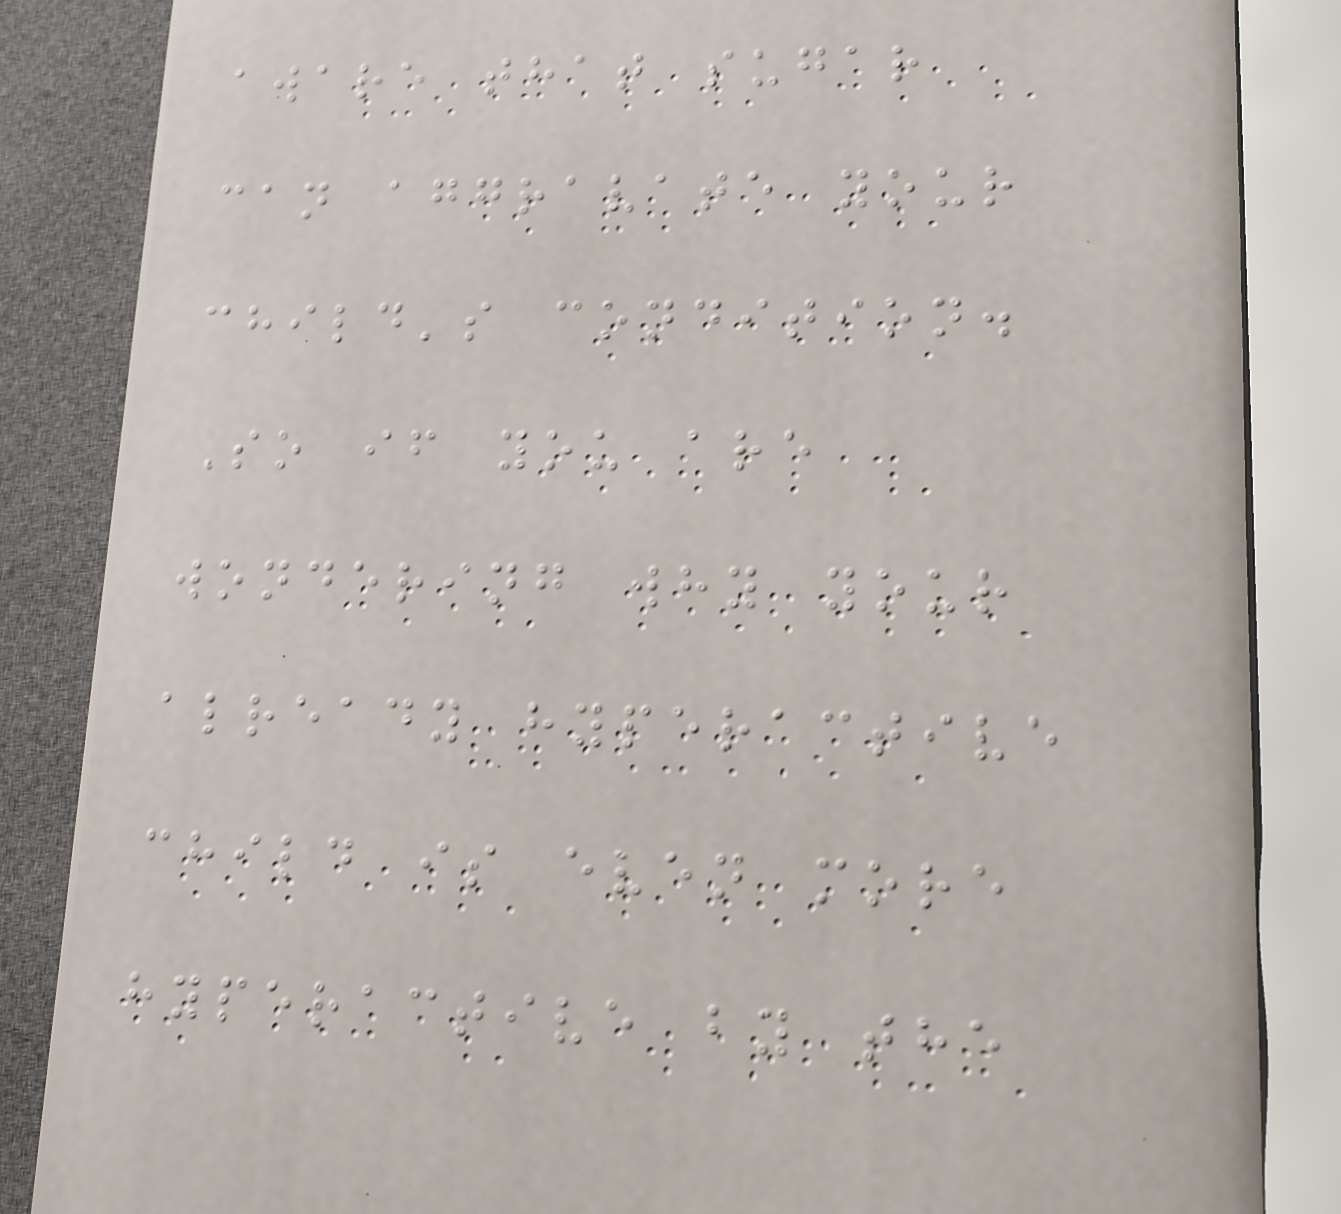aware that sugar
can aggravate your
child's condition.
So if you are
wondering why your
already hyperactive
child is even more
hyperactive by the
